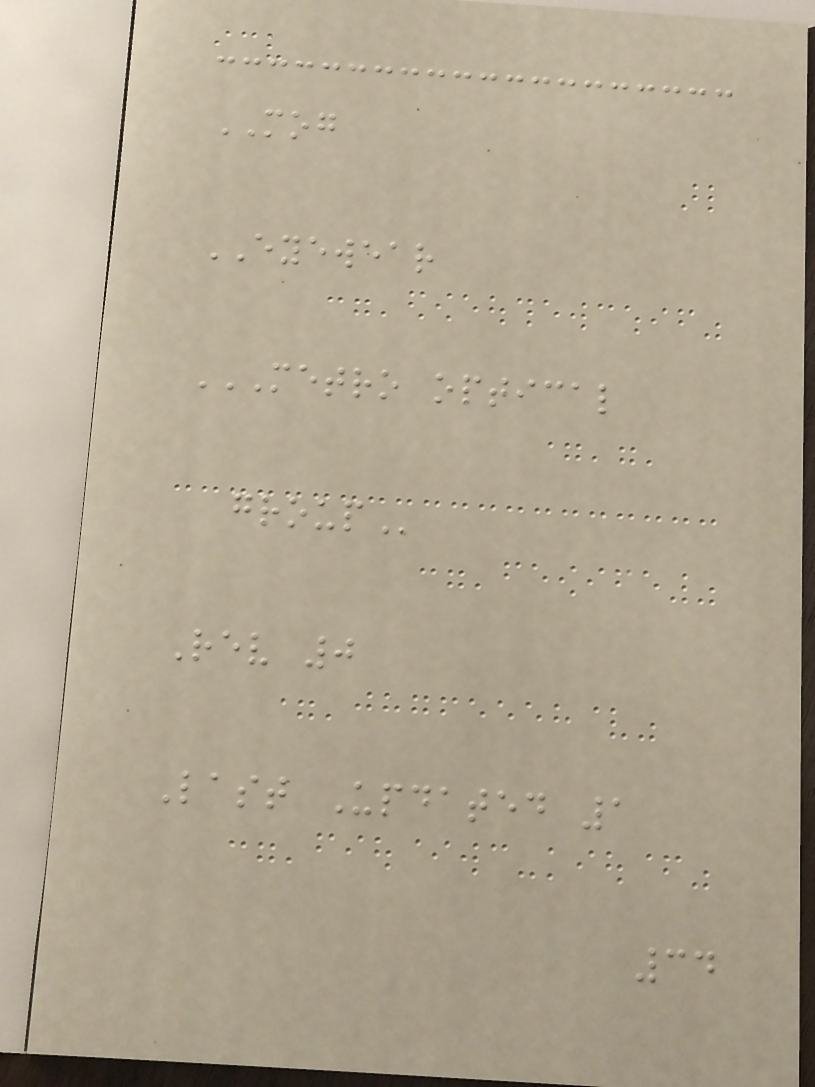MOG
EYEWEAR
METRO OPTICAL
GROUP
Rev 0
Last Updated 1
34
